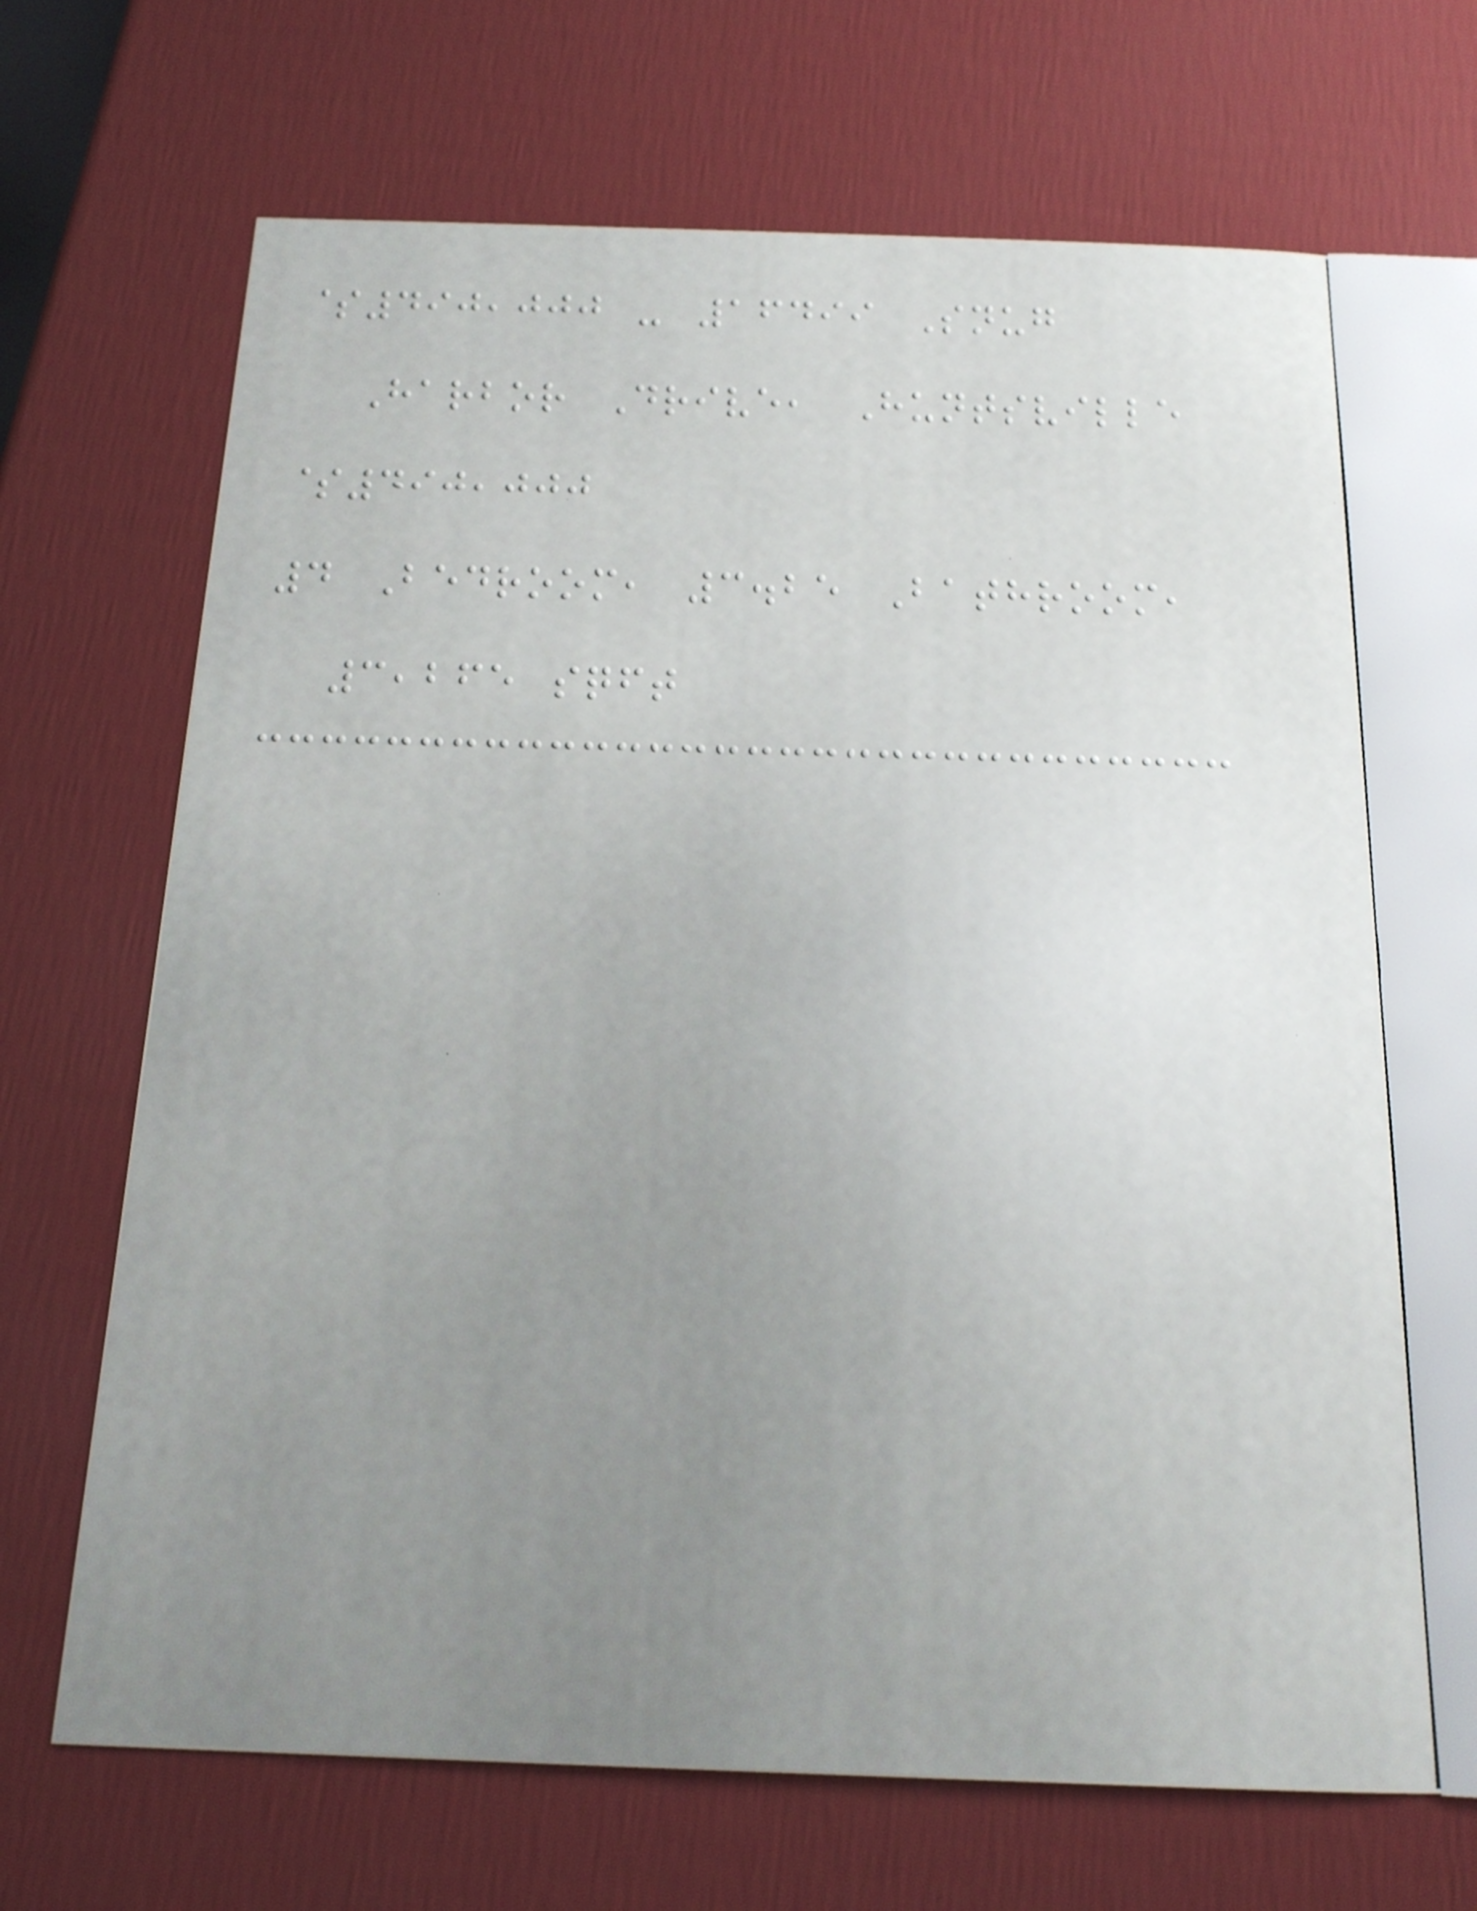$490,000 - 16499 Snug
Harbor Drive, Huntsville
$490,000
4 Bedroom, 3.25 Bathroom,
3,265 sqft
